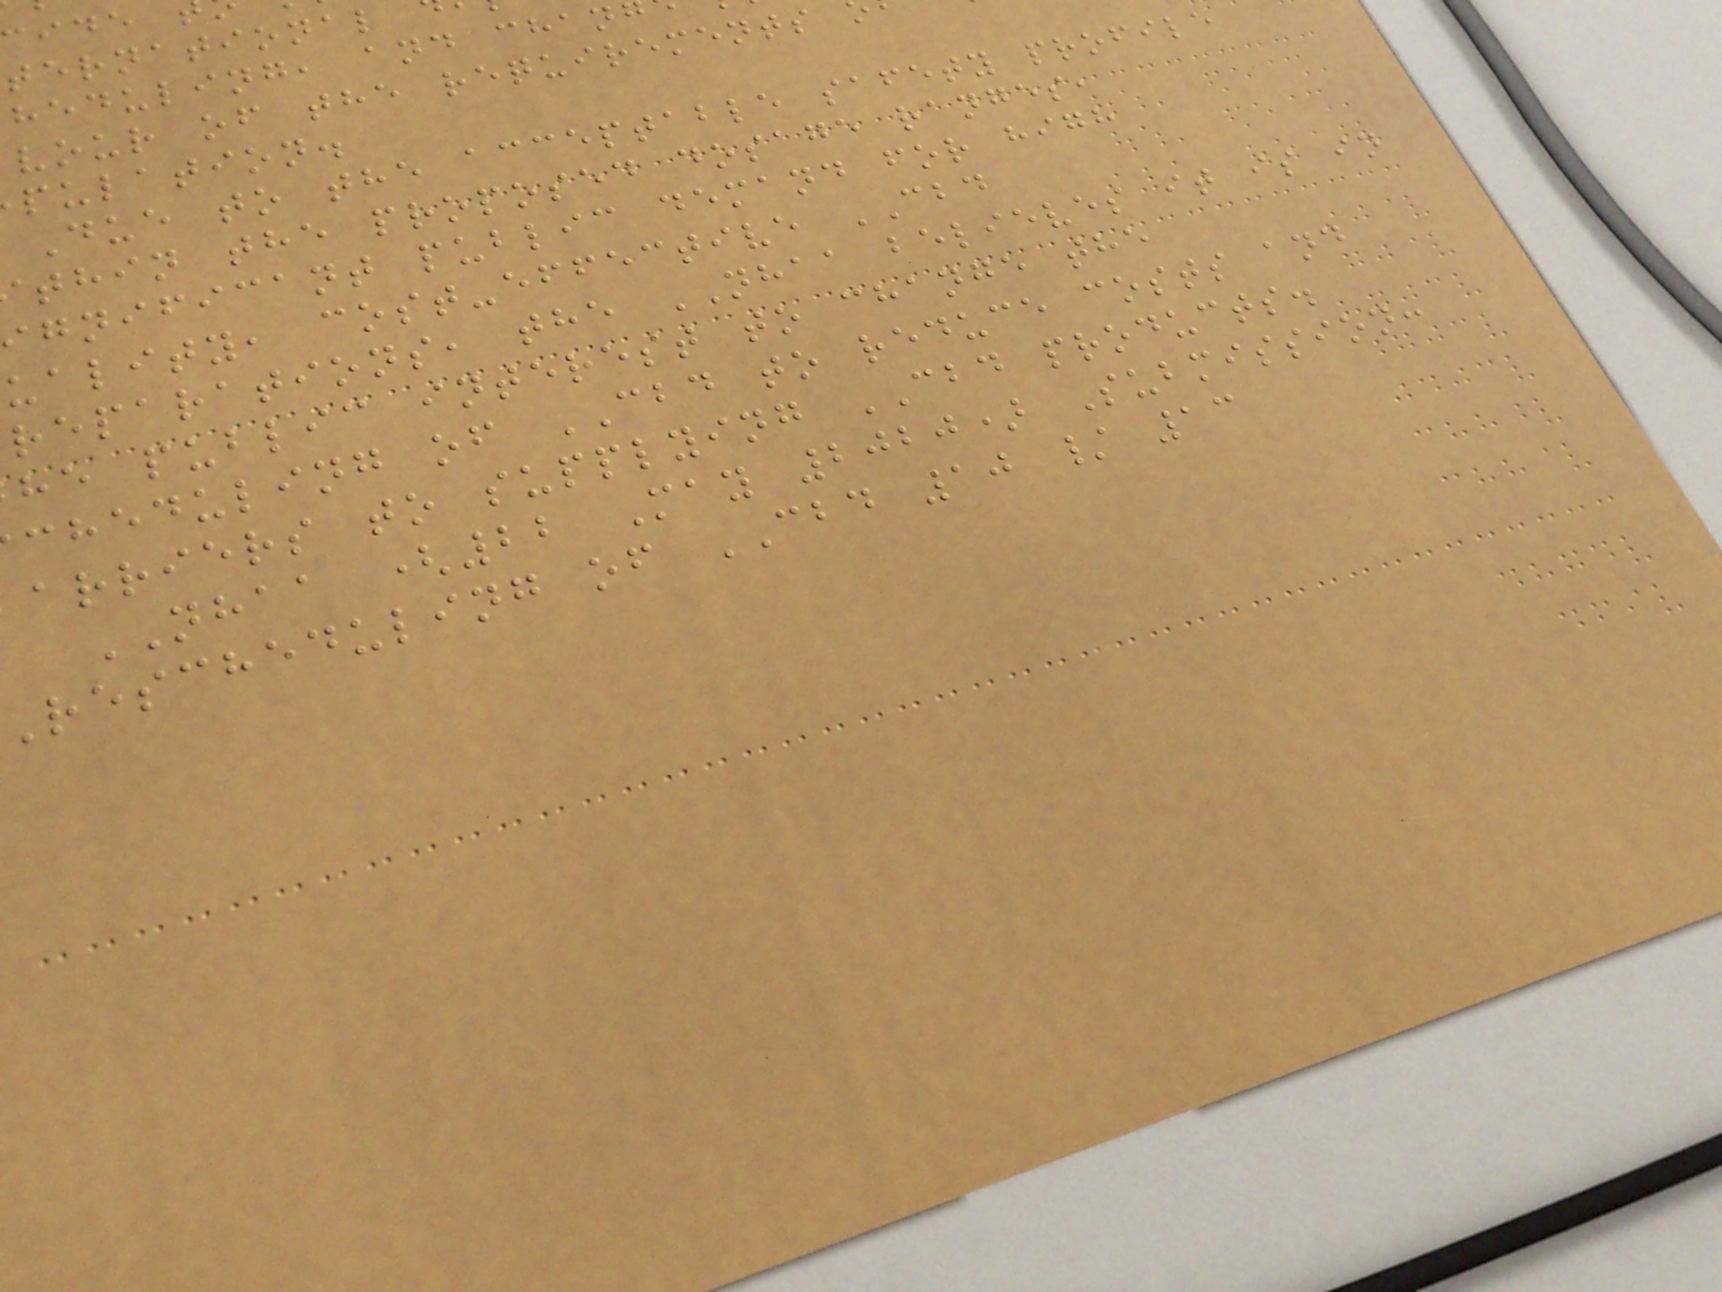ternational
heduling, and chan
vour of the requirements
pulation.
Due to the acceptable safety profile
thin the proposed dosage ranges,
gnificant public demand for high
uality, cost-effective CBD
reparations, the NHAA believes it is in
he public interest to change the
cheduling of CBD to reduce costs and
arriers to supplying CBD products.
NHAA (22 May 2020) Submission:
rescheduling of CBD 10 / 13
